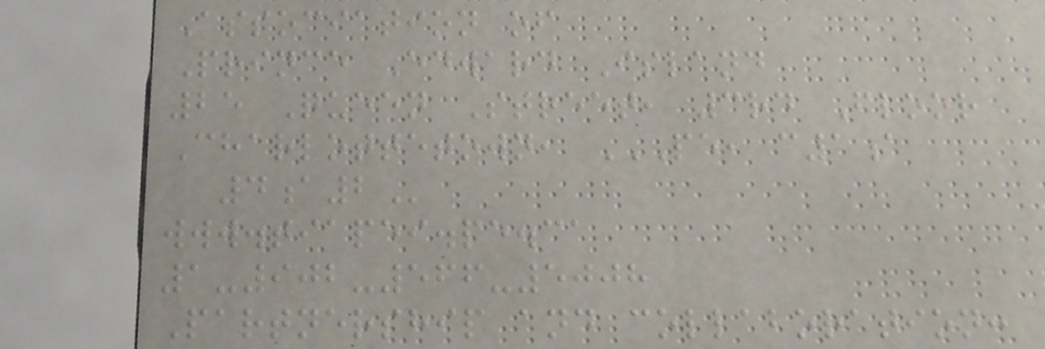Association of
Prince Edward Island
25 Queen Street, 3rd Floor
Charlottetown, PE, C1A
4A2
www.tiapei.pe.ca
1-902-566-5008
Partnership and collaboration:
